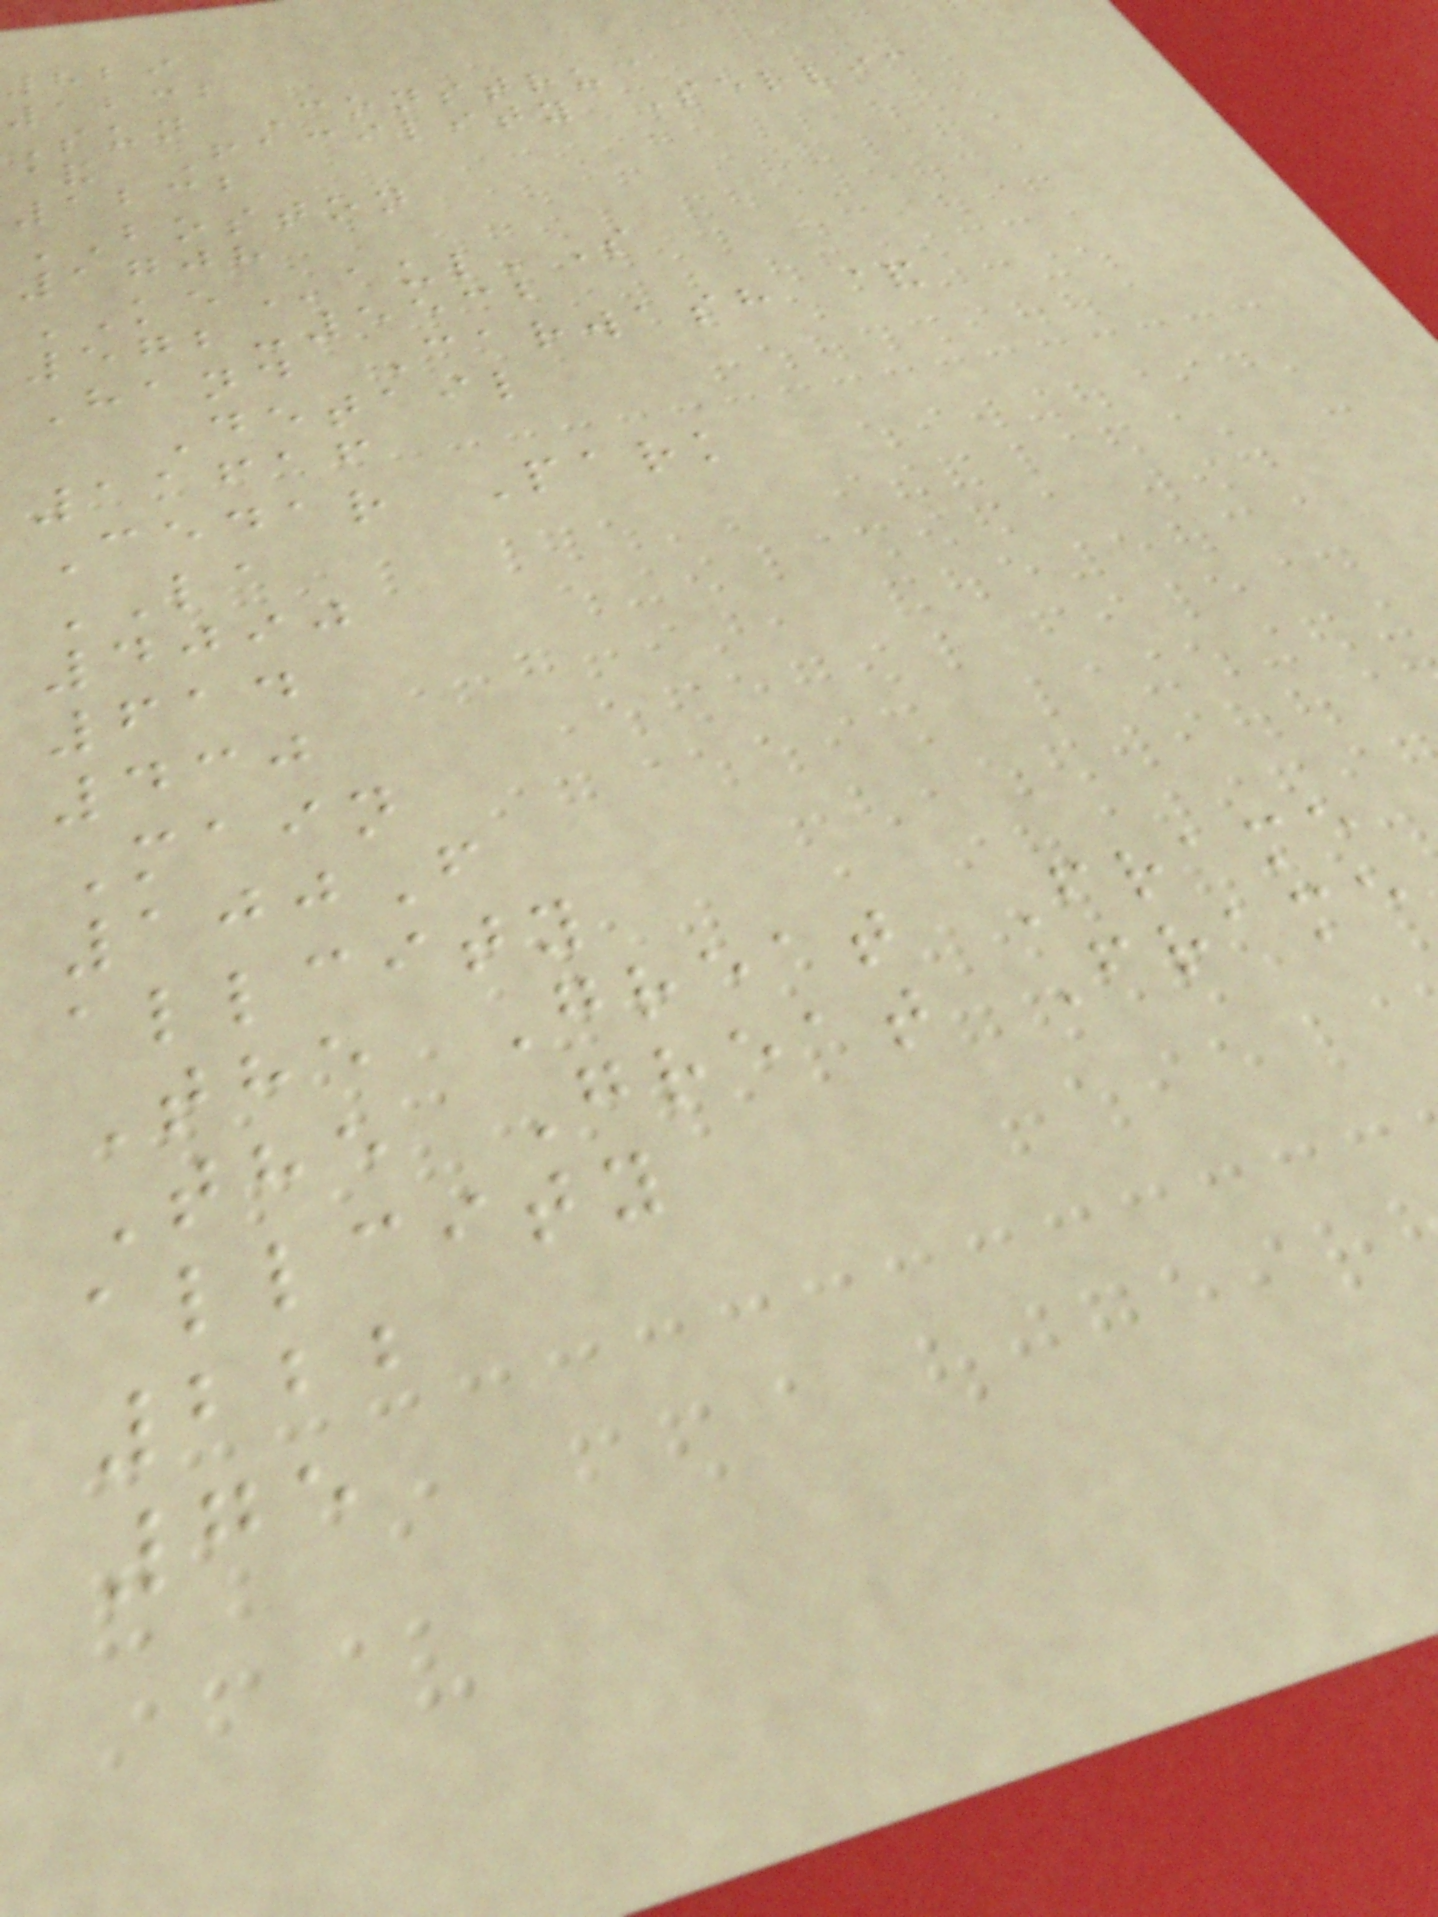829
1232
Sun Construc
& Facility Servic
1232
BOSTON
1708
KEaul'S
572-5532
Hand Carwash &
Detail
11616
Cedar Park
LA
4090
614
430
Main
100F
allcity
The Great Frame
The Great Frame
allcity
222
75
